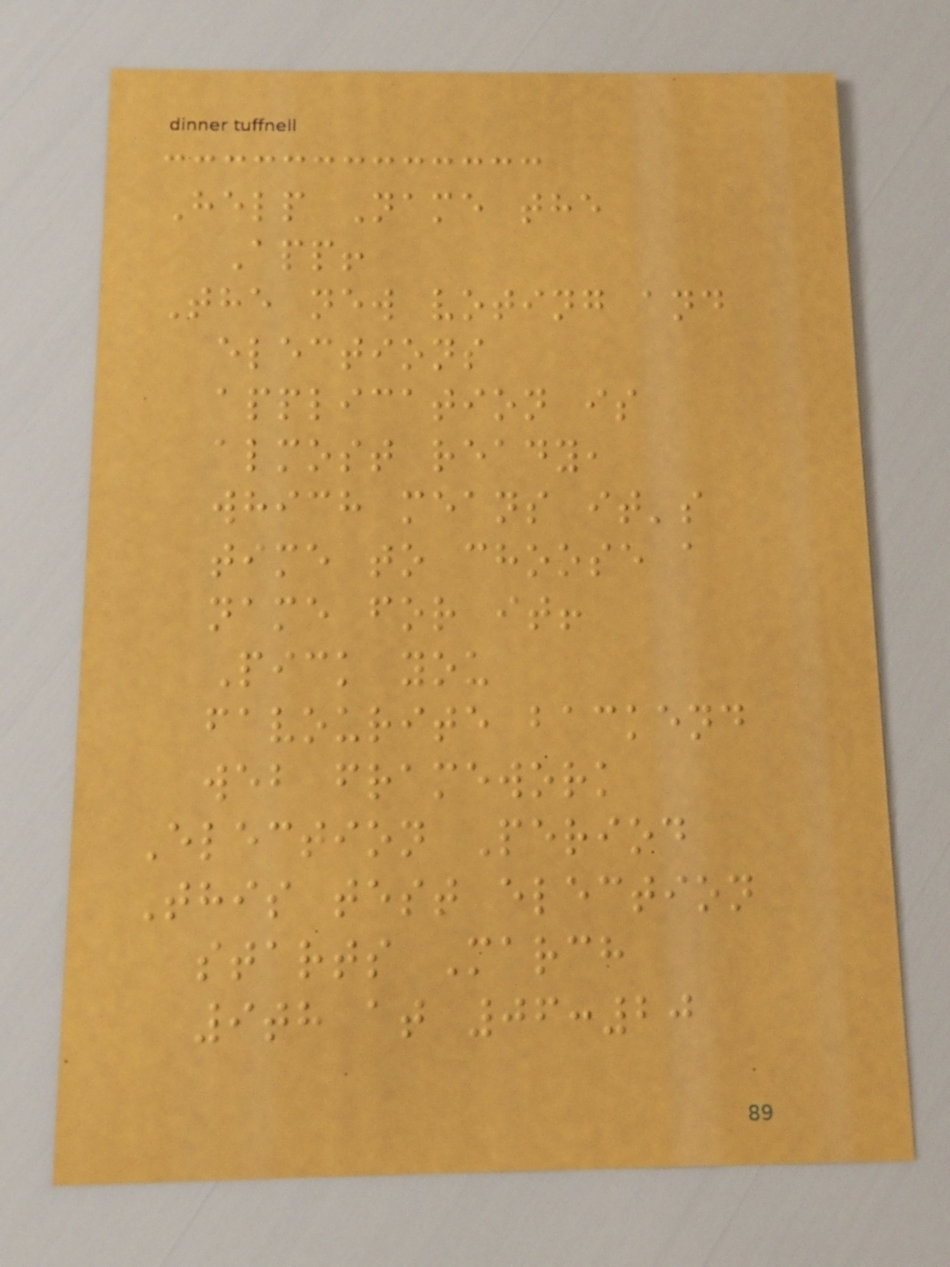Help Name the
App!
The new voting and
elections
application is
almost ready,
which means it's
time to choose a
name for it!
Pick you
favourite backend
web framework
Election Period
This test election
starts March
9th at 06:20
